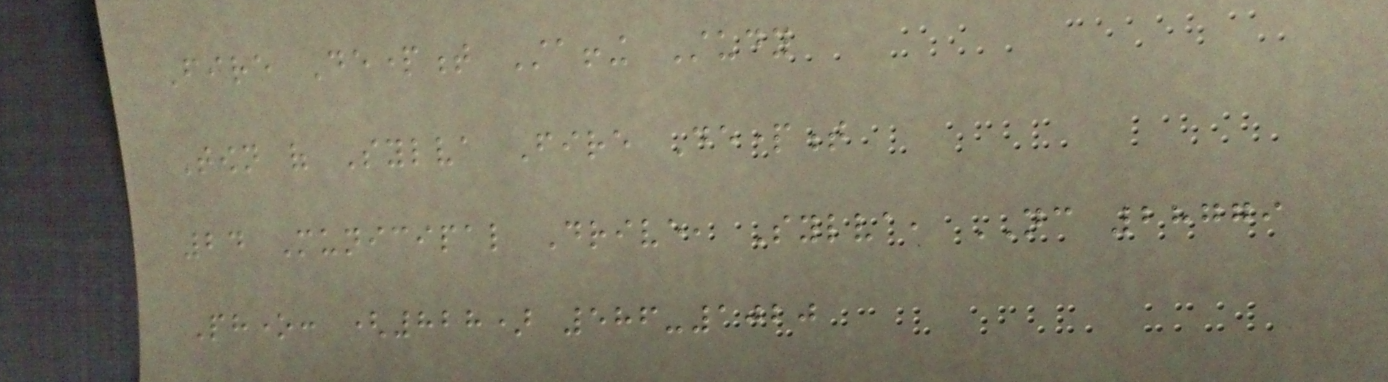Fire Department Staffing Study
Town of Sylva Fire Department
24 Municipal Drive, Sylva, NC 28779
Phone: (828) 586-1020
